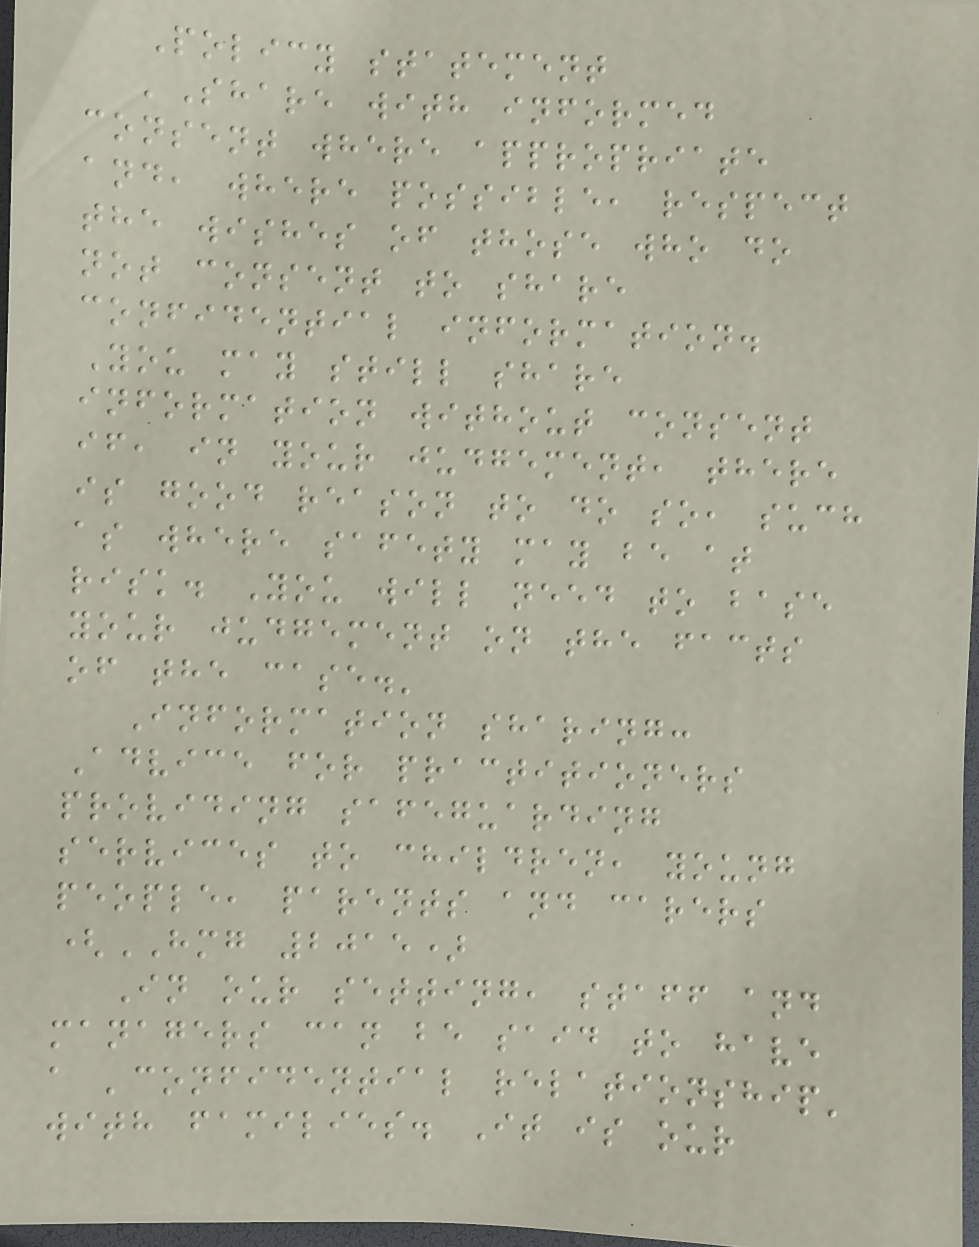Policy statement
'Share with informed
consent where appropriate
and, where possible, respect
the wishes of those who do
not consent to share
confidential information.
You may still share
information without consent
if, in your judgement, there
is good reason to do so, such
as where safety may be at
risk. You will need to base
your judgement on the facts
of the case.'
Information sharing:
Advice for practitioners
providing safeguarding
services to children, young
people, parents and carers
(HMG 2015)
In our setting, staff and
managers can be said to have
a 'confidential relationship'
with families. It is our
